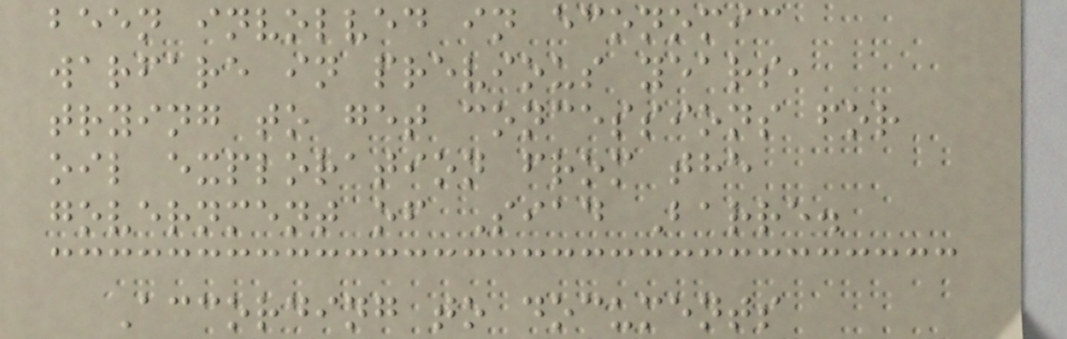been involved in economic
warfare in previous years,
trying to get concessions for
oil exploration from the
government of Siad Barre.
According to documents
